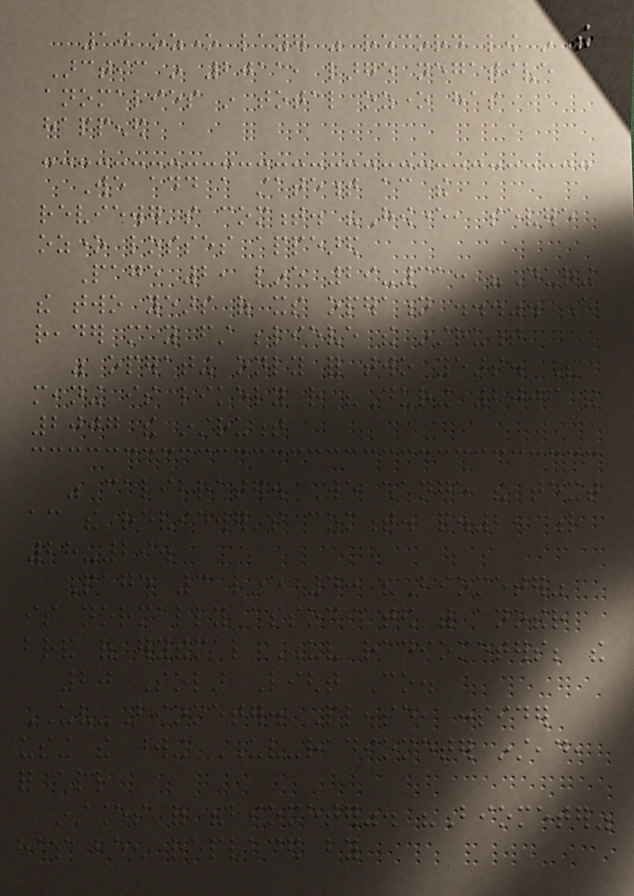10 ozone layer was record low in the
Arctic in 2011, large negative
anomalies in total ozone has
happened
We add a statement according the
reviewer's comment. "However, severe
ozone losses appeared
Page 2, line 29-31: "During
the two years of its operation ...". A
reader may first believe the instrument
was operating only for two years. The
meaning is likely rather "During 2006 and
2007 the instrument
was calibrated. We change the text
according the reviewer's comment. p.2, l
28-29.
Page 3 line 4: "Biometer"
is normally associated with another
brand of erythemal UV radiometers; the
20 Solar Light Co.
UV-Biometer. Please, consider
using the wording UV-radiometer instead,
for all
instances of "biometer". "Biometer"
has been replaced by
